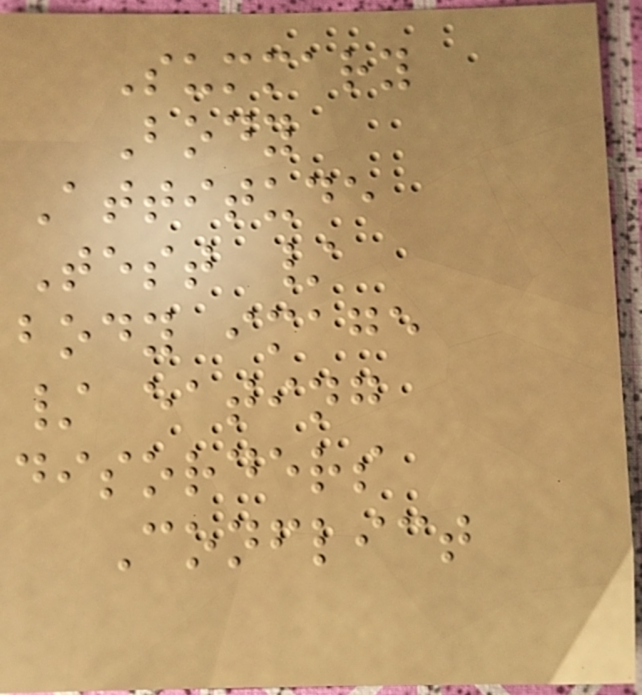Summary
Body
Attitude
Test /
body image
/ eating
disorders
Conflict
